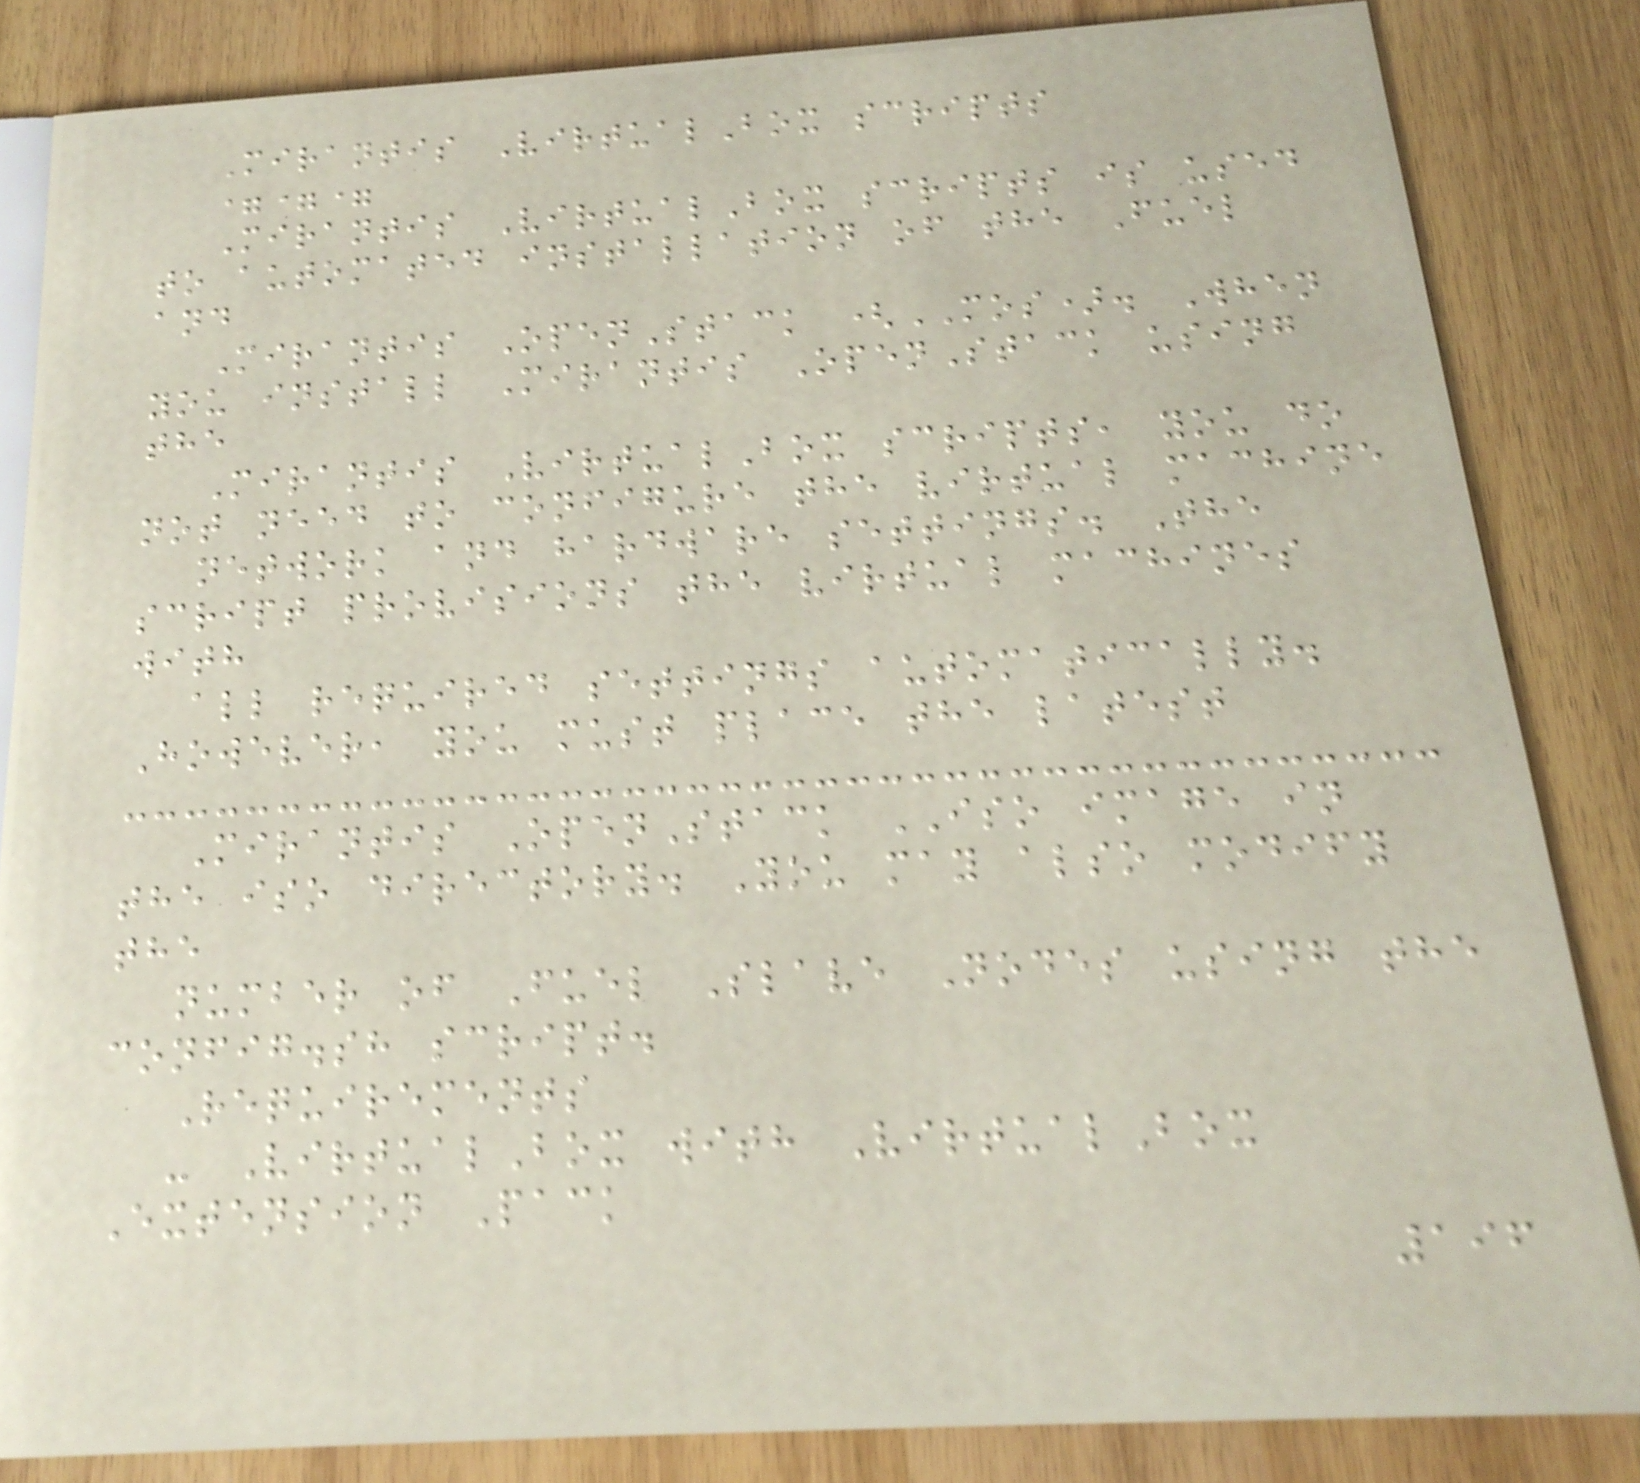Mirantis VirtualBox scripts
===
Mirantis VirtualBox scripts is used
to automated installation of the Fuel
and
Mirantis OpenStack (MOS). When
you install Mirantis OpenStack using
the
Mirantis VirtualBox scripts, you do
not need to configure the virtual machine
network and hardware settings. The
script provisions the virtual machines
with
all required settings automatically.
However, you must place the latest
Mirantis OpenStack ISO image in
the iso directory. You may also modify
the
number of Fuel Slave Nodes using the
config.sh script.
Requirements
- VirtualBox with VirtualBox
Extension Pack
196
